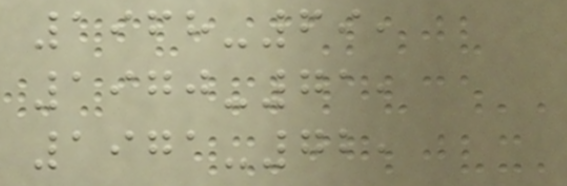1968-69,
1970-71,
1971-72,
